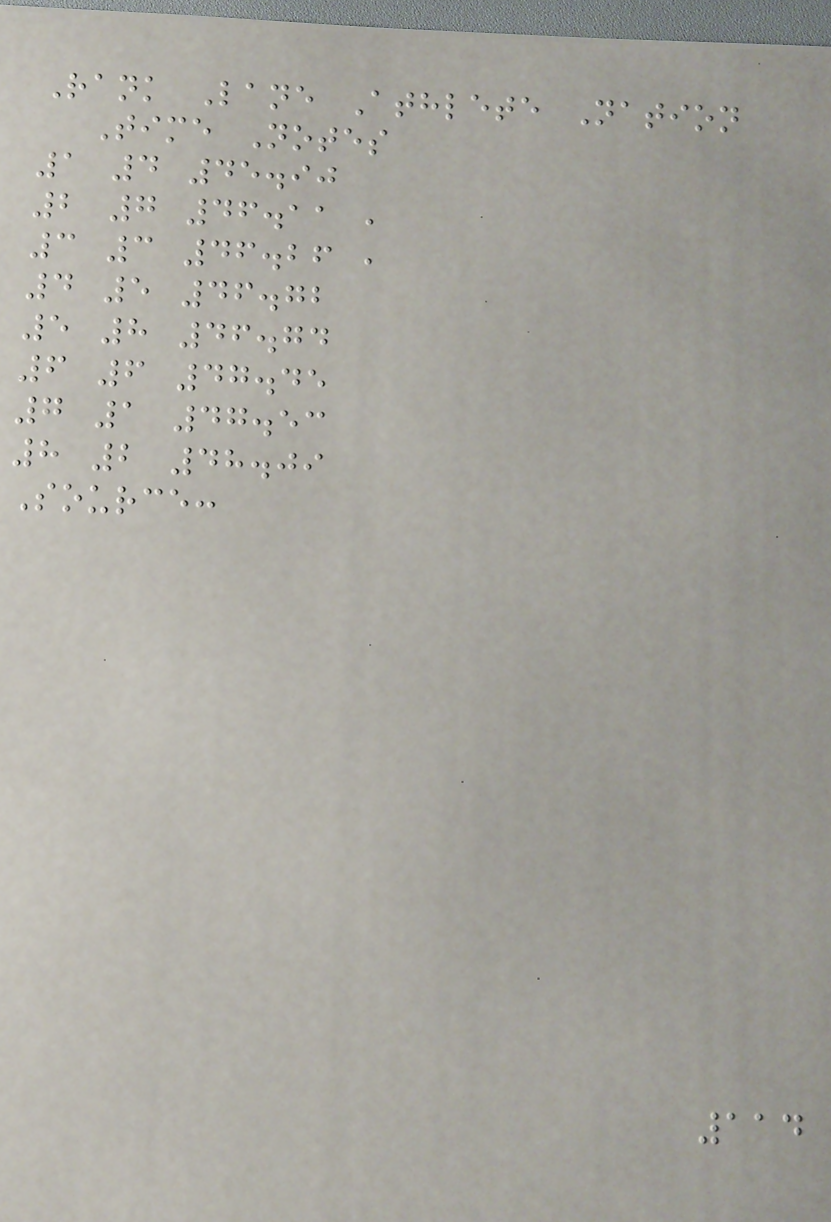Rank Lane Athlete Nation
Time Notes
1 4 45.90
2 7 46.11 ,
3 3 46.26 ,
4 5 46.72
5 8 46.74
6 6 47.45
7 1 47.53
8 2 48.09
Source:
114
